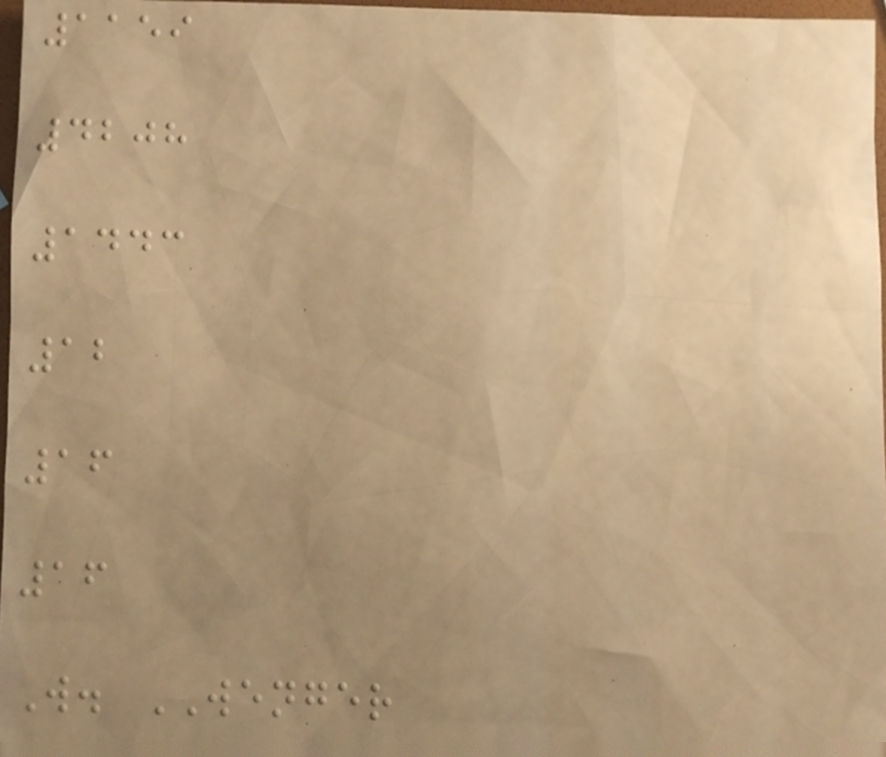1159
4208
1443
12
16
16
W. WENGER
